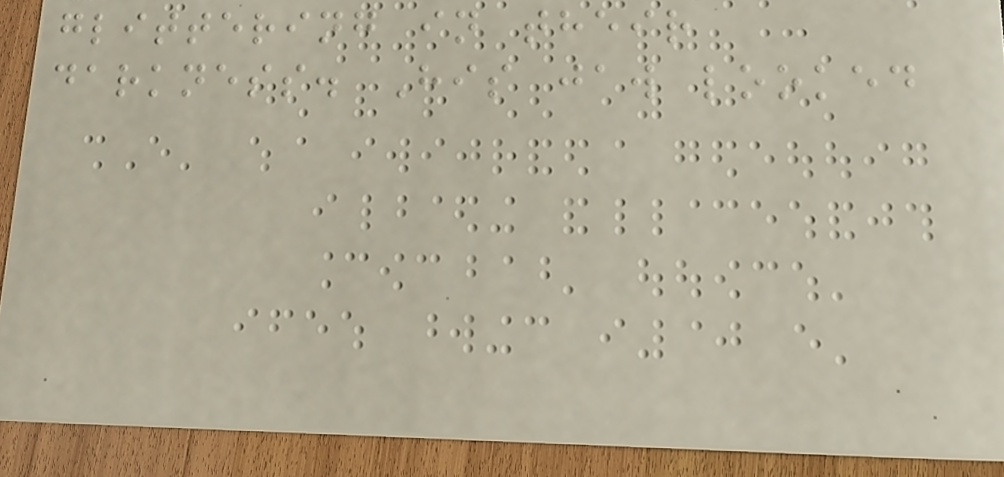glittering in their
darkness. His jaw looked
